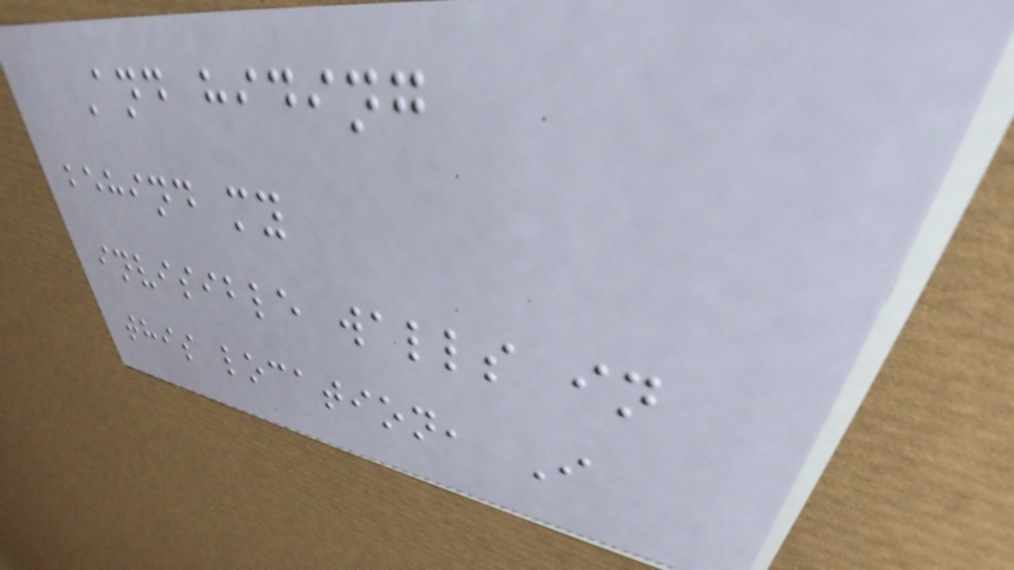And hiding
behind my
invisible walls in
this location, I
